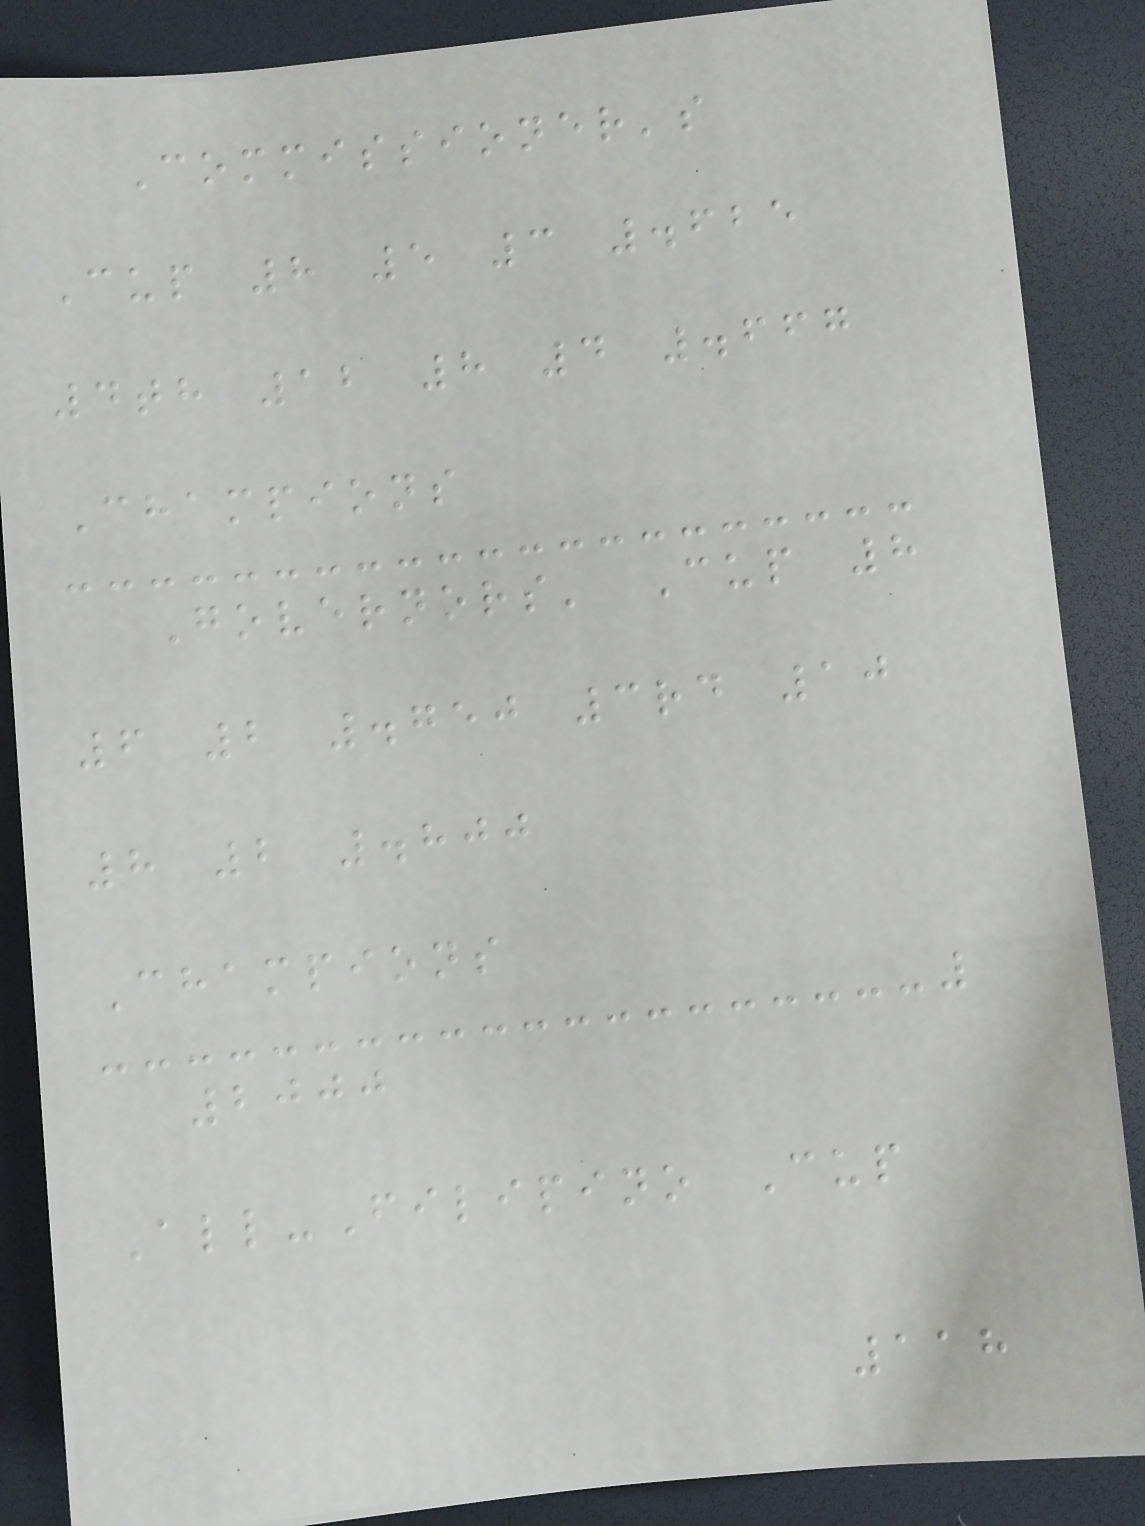Commissioner's
Cup 8 5 3 .625
4th 12 8 4 .667
Champions
Governors' Cup 8
6 2 .750 3rd 10
8 2 .800
Champions
2000
All-Filipino Cup
118
